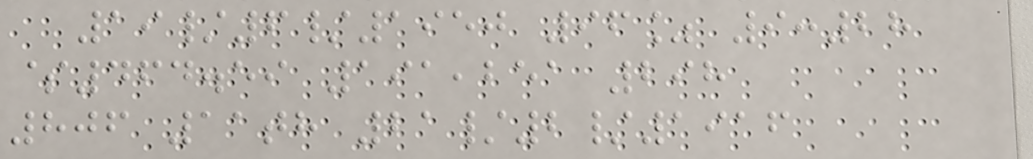19/6/1950 96% 9:28
$464.59 191,251 298
806 11th 21/2/1916
